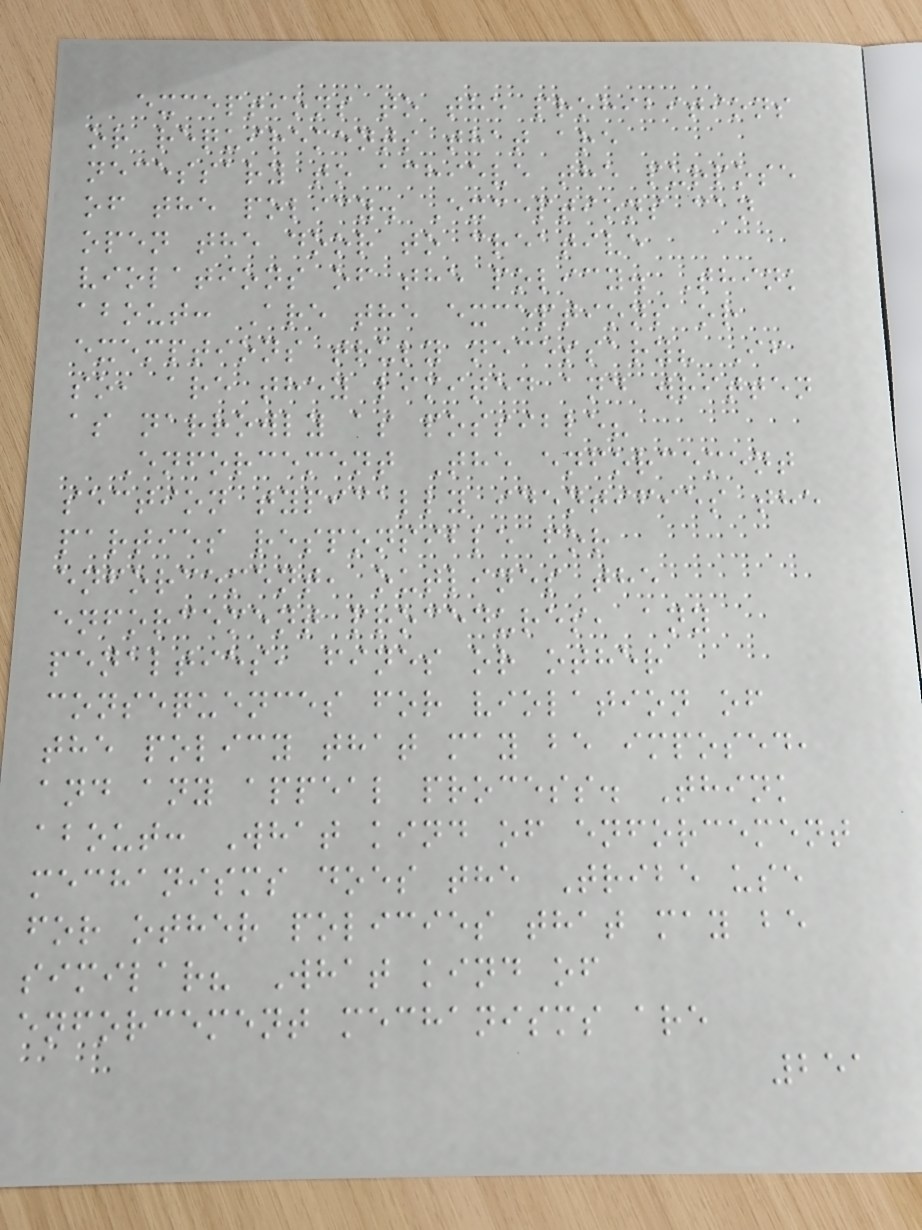exceptions to the prohibitions
or requirements that are
necessary to achieve the purpose
of the policy. Exceptions can
open the door to creative
violations of the policy. Think
about: Are the exceptions or
exemptions truly necessary? If
so, are they limited and written
as narrowly as possible?
Enforcement The enforcement
section typically identifies the
parties responsible for
enforcement, outlines the
enforcement procedures, any
penalties, fines or other
consequences for violation of
the policy that may be imposed,
and any appeal process. Think
about: What kind of enforcement
mechanisms does the Tribe use
for other policies that may be
similar? What kind of
enforcement mechanisms are
251
